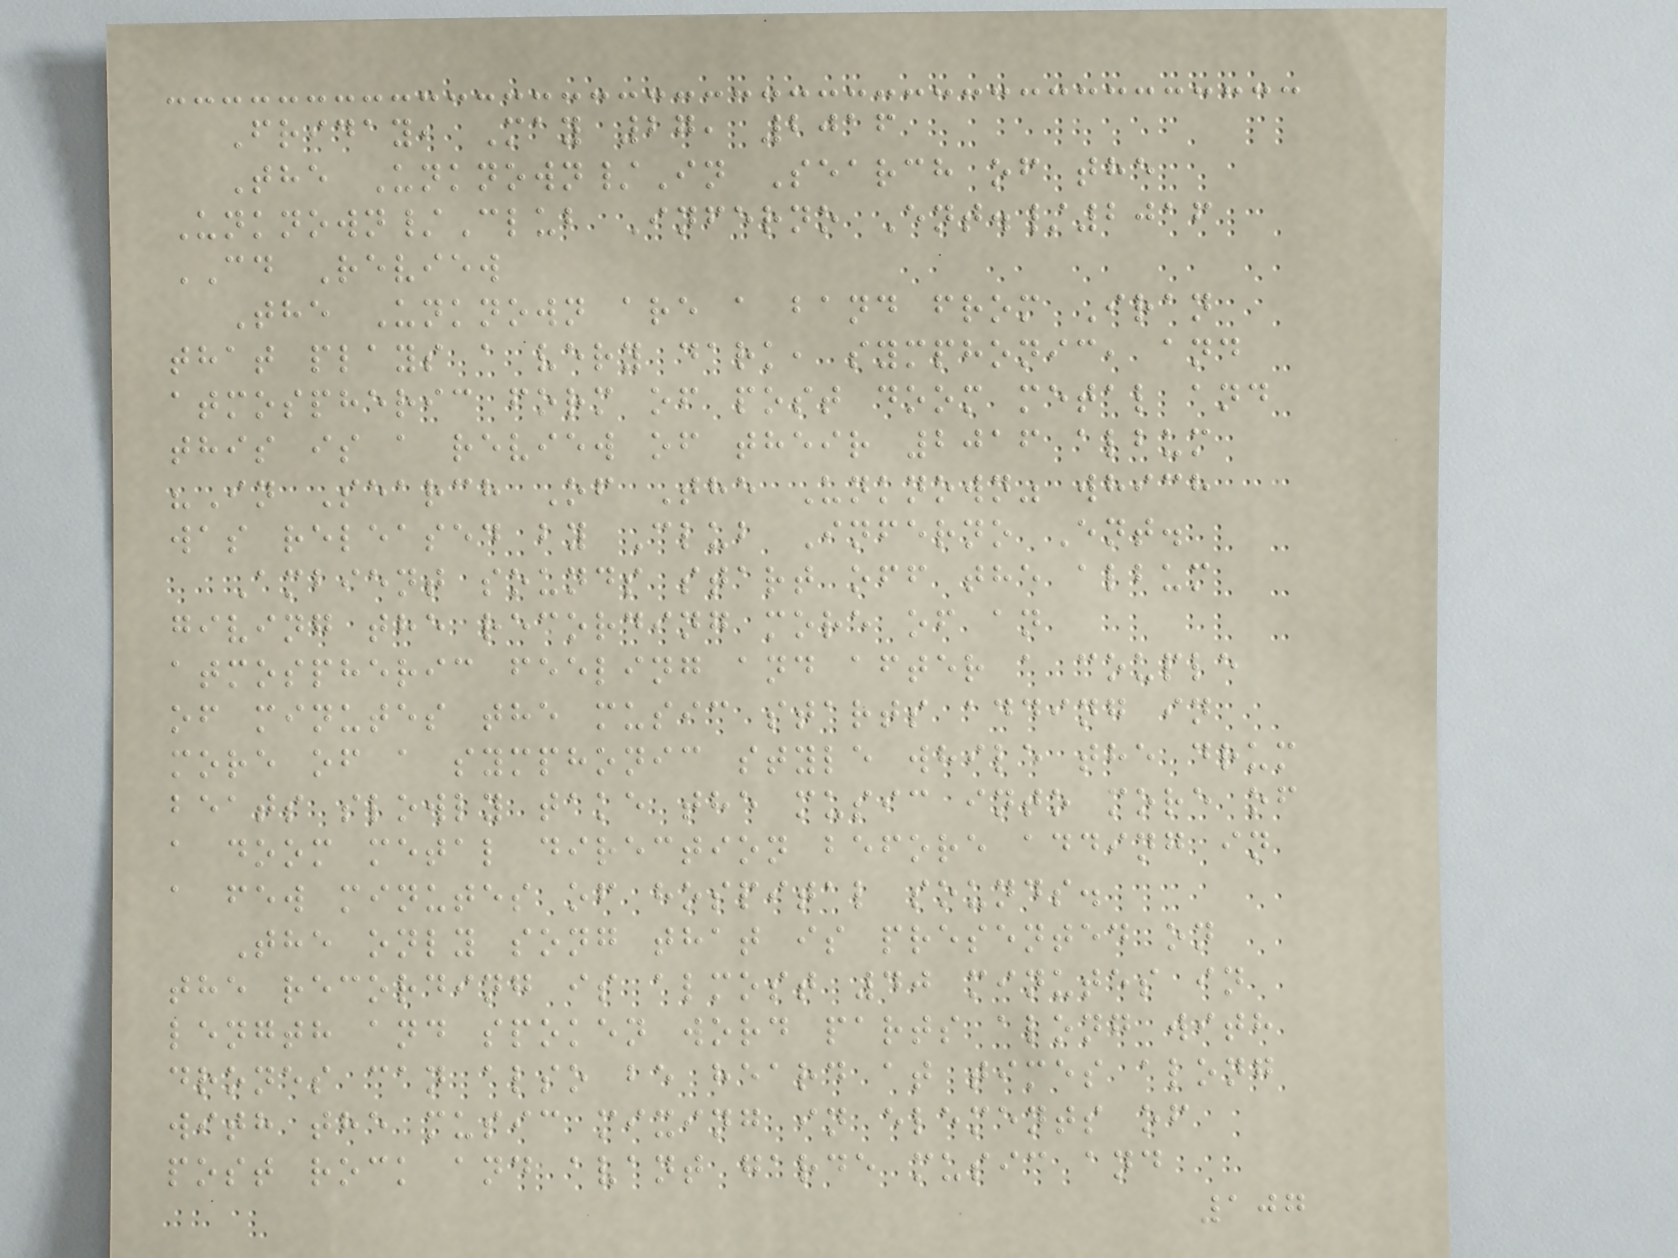Friday, May 27, 2016
The Unknown/In Search of the
Unknown/Club Inferno Ent./2016
CD Review
The Unknown are a band from Iran
that plays a very dark, symphonic, and
atmospheric form of post doom metal and
this is a review of their 2016 album
"In Search Of The Unknown" which
was released by Club Inferno Ent.
Ambient sounds start off the album
giving the recording more of an
atmospheric feeling and after a couple
of minutes the music starts adding in
more of a symphonic style while the drum
beats slowly take the music into more of
a doom metal direction before adding in
a few minutes of hospital sounds.
The only song that is presented on
the recording is almost 40 minutes in
length and spoken word parts along with
drones can also be heard at times along
with the music mixing in elements of
post rock and avant garde music and
107
